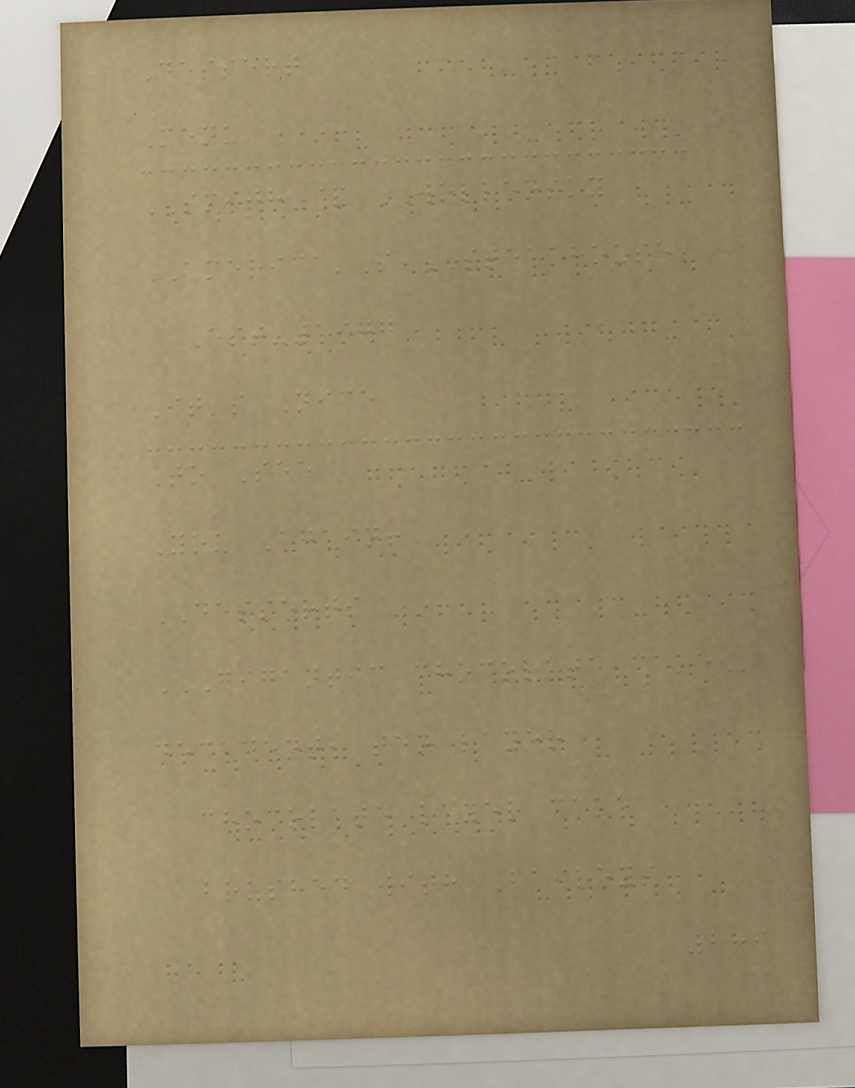Dessert
Menu
SMITH & WOLLENSKY
AMERICA'S STEAKHOUSE
Est-1977
It's Nice
To See
You Again!
DESSERTS
GIGANTIC CHOCOLATE CAKE
decadent, ten layer
chocolate layer cake
brushed with Baileys
289
